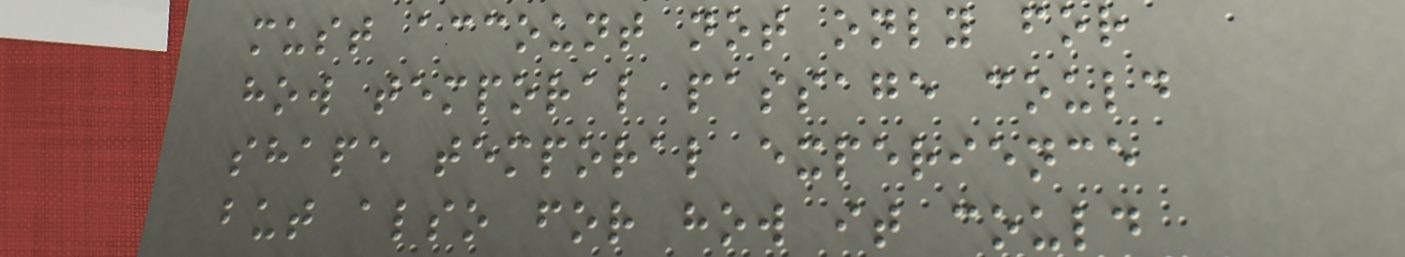must account not only for
how temporal passage could
shape temporal experience
but also for how it could
